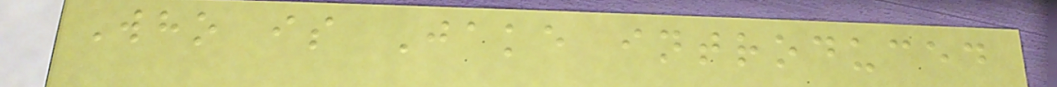Who is Jake introduced
